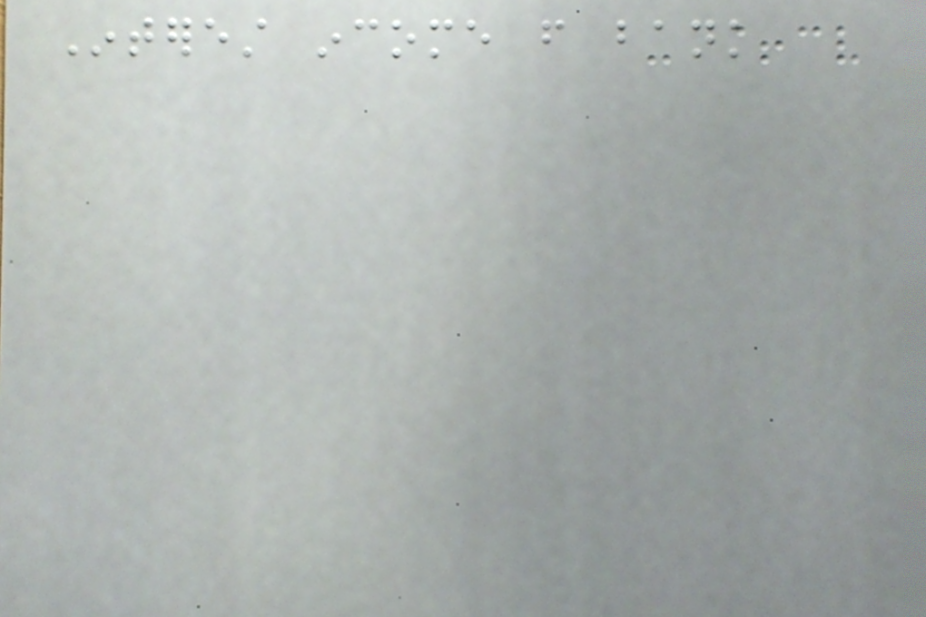Interest income from bank
